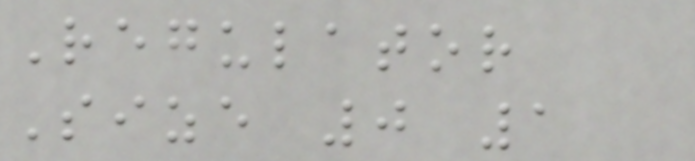Regulator
Size 0 1
